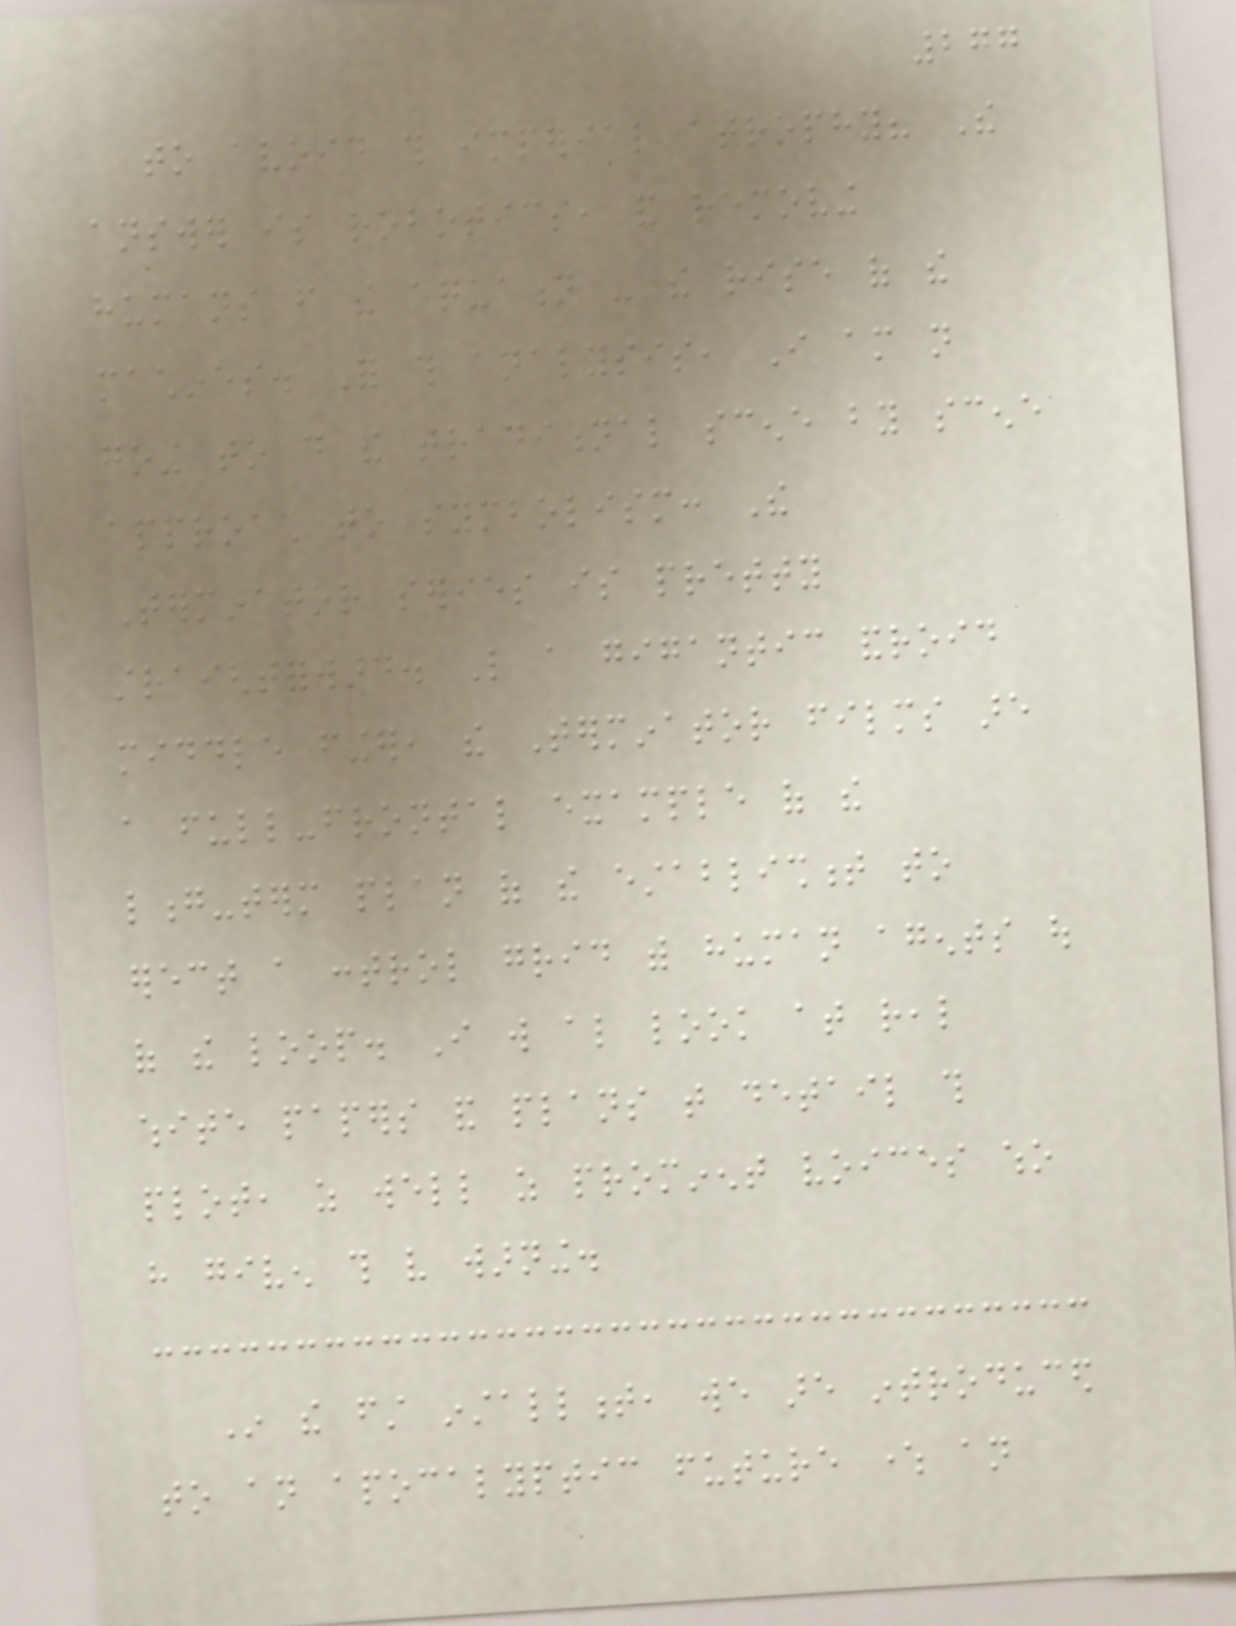277
to avoid this imperial atrophy? The
answer is robotics, and removing
humans from the equation - the rise of the
machines. For this analysis, I am not
going to do the traditional scene by scene
approach to symbolism: The
Terminator series is pretty
straightforward. Like a gigantic android
middle finger, the Terminator films are
a full-frontal example of the
long-term plan of the establishment to
erect a control grid with human agents out
of the loop. I will also look at real
white papers and plans that detail this
plot, as well as prominent voices who
have given this very warning.
In the first installment, we are introduced
to an apocalyptic future where an
